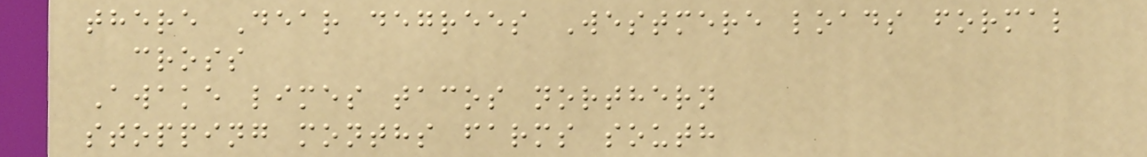there Dear degrees Westmere loads formal
cross
Awake limes tacos northern
stopping months farms south
